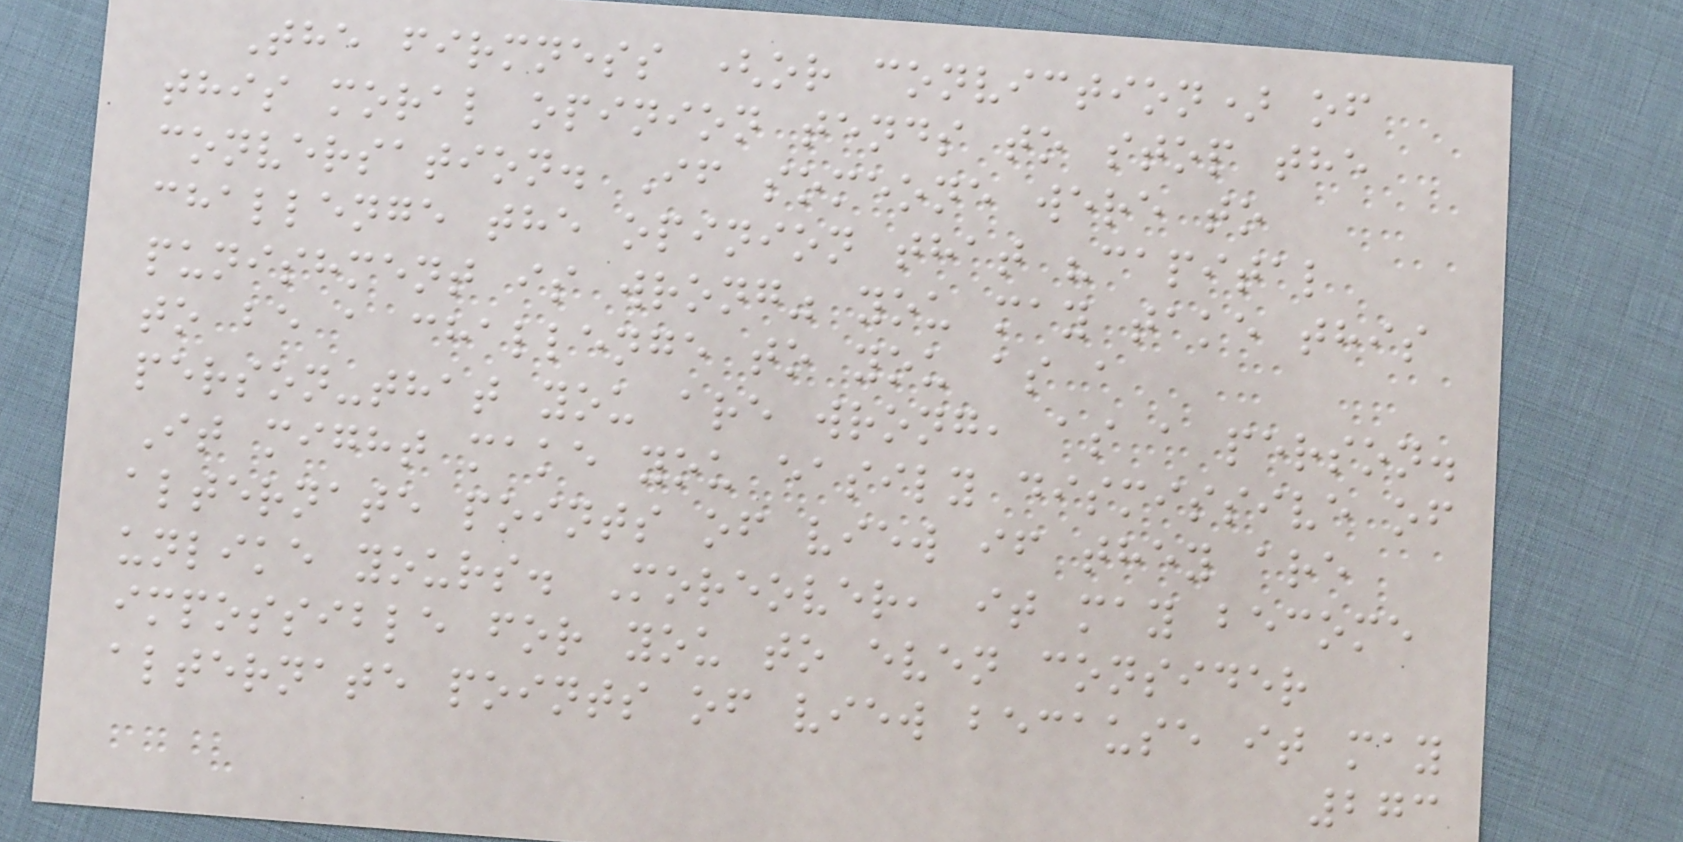The firmness (or conviction) of
this moral opinion tends to stop the
conversation. If someone were to
challenge the opinion that "capital
punishment is wrong" you may take this
to be a challenge to you as a
person-that you are wrong, as a person.
It might make you easily dismissive of
alternate points of view if they are
unlike yours. Moreover, it may become
impossible for you to even consider
alternate points of view because it may
273
